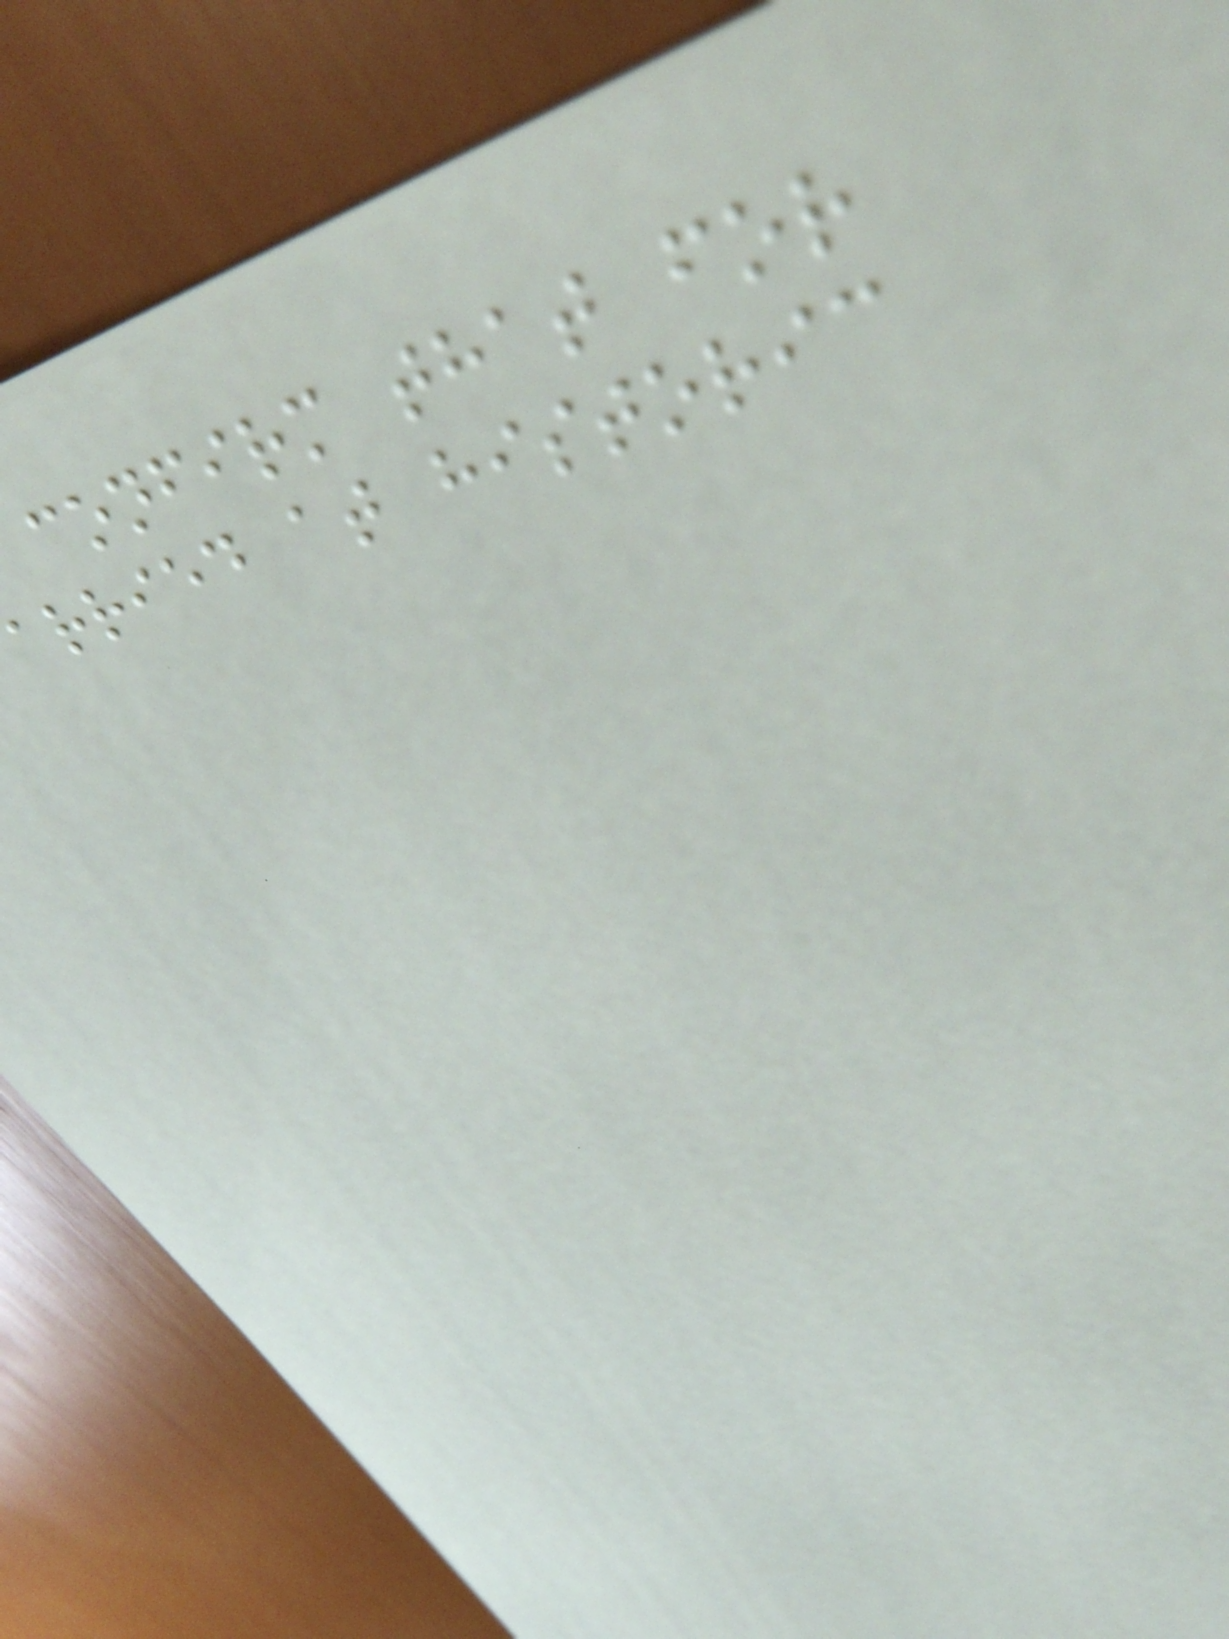confirm that for
arried at historic
